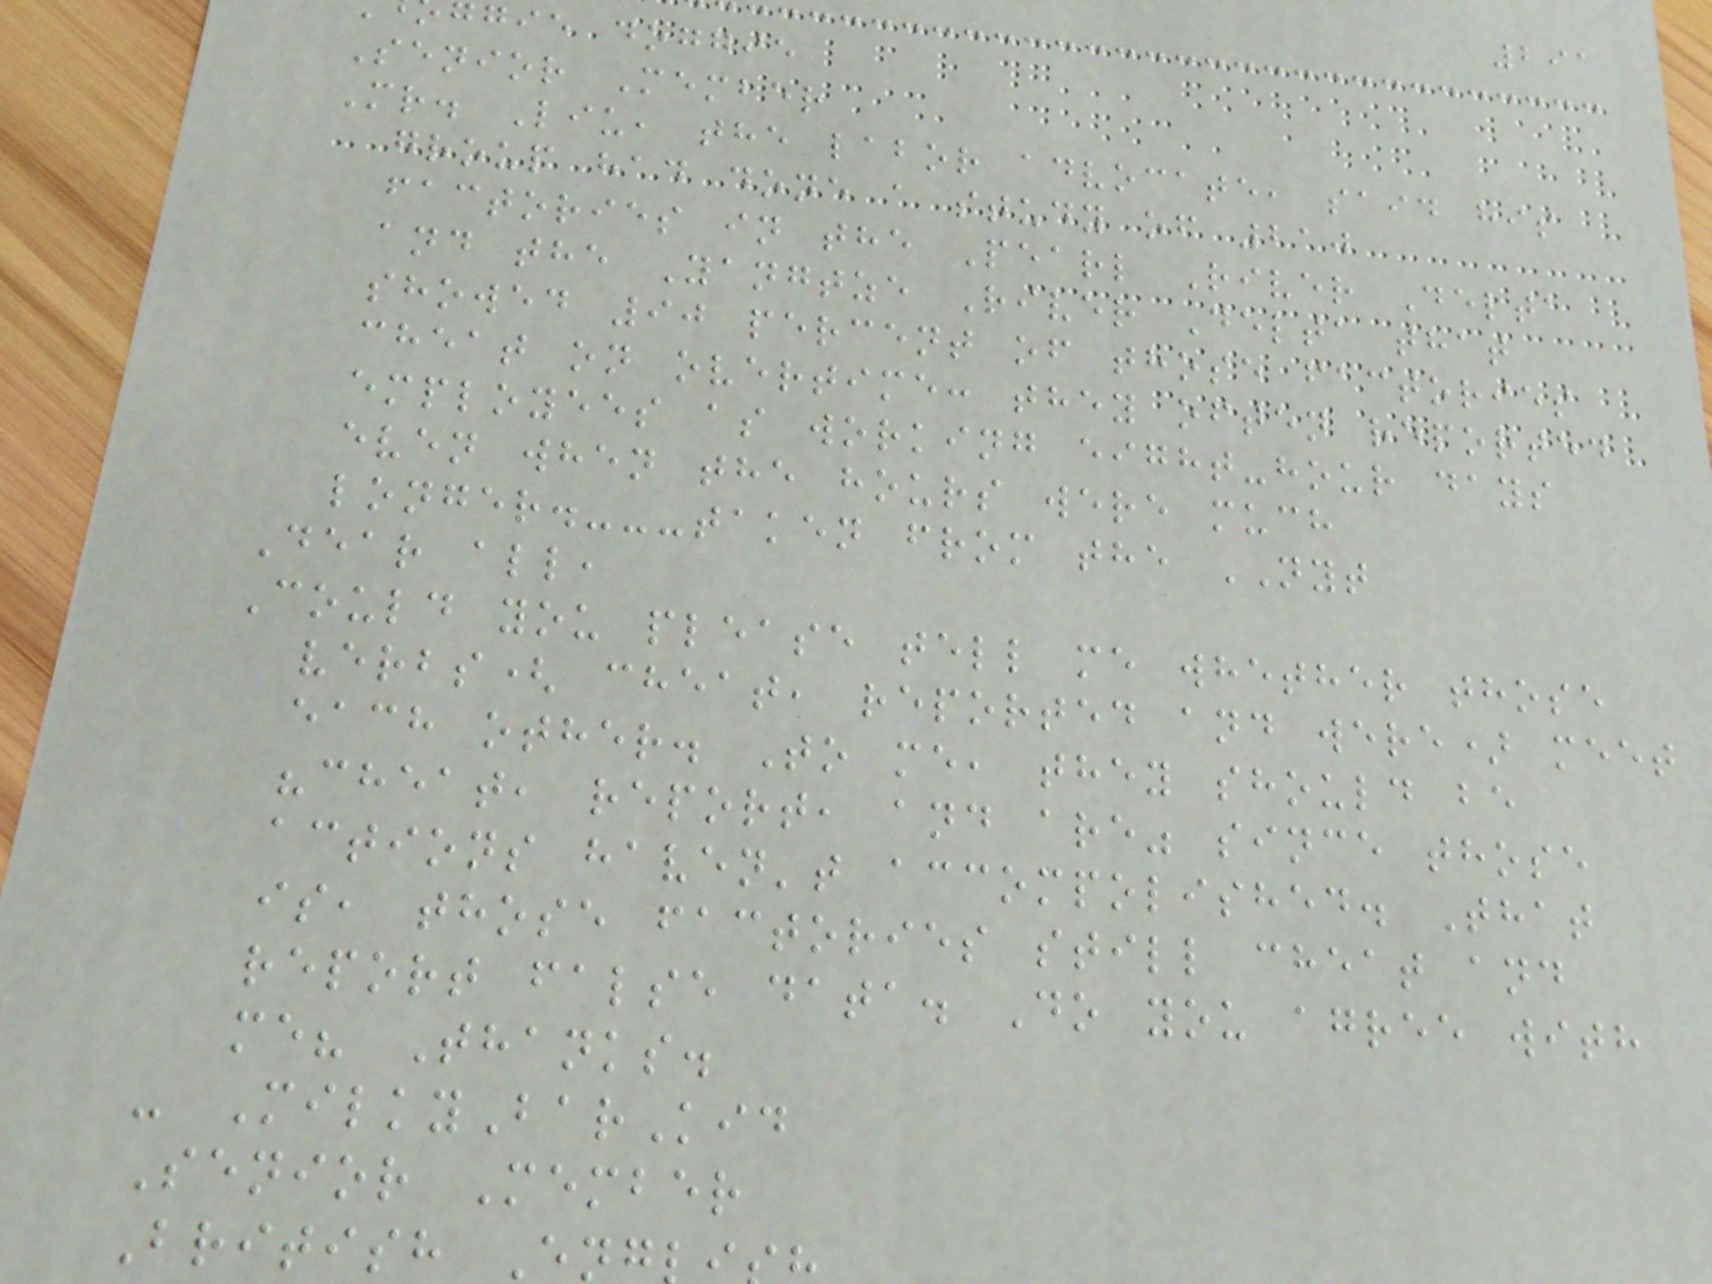291
gie doggie
Senior Member
Mr. Liu, the labor advocate, said his
group had done a study of 210
factories in the Pearl River Delta
and the Yangtze River Delta that
showed 90 percent of those factories
cheat on overtime: they often reported
employees as working eight-hour days
even when the hours were much
longer.---taken from the NYT
Dear all,
Could you please tell me whether those
verbs( cheat, reported and were) meet
each other. To me, they should be
"cheat, report, and are" since those
actions haven't accompolished. That
is, those factories still cheat and
report false data. Do you agree with
me? Thanks.
- MilkyBarKid
Senior Member
British En
